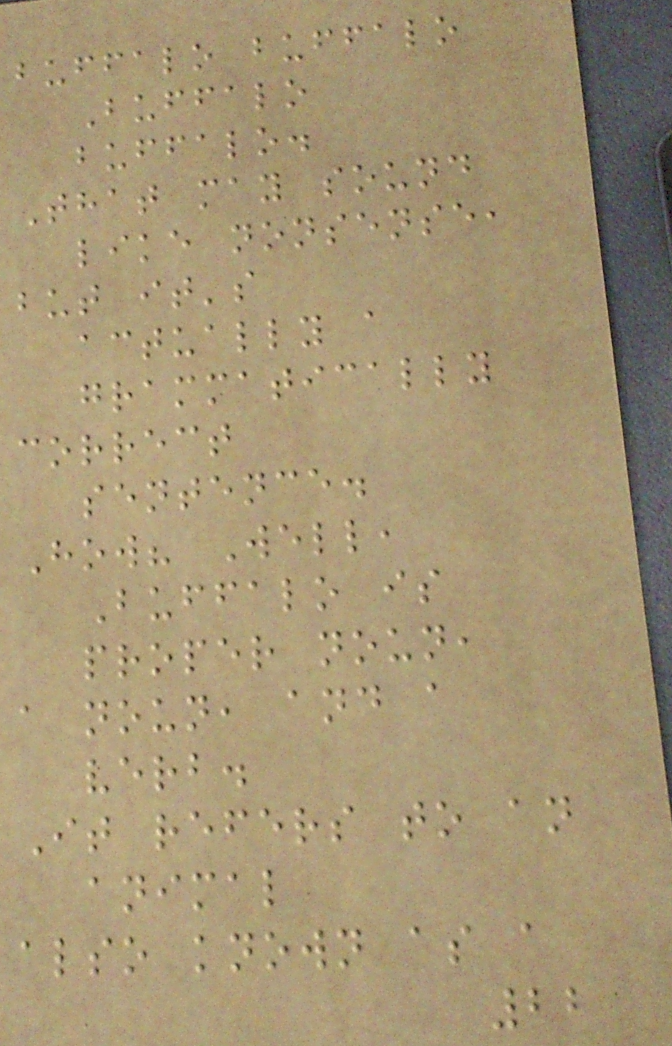buffalo buffalo
Buffalo
buffalo.
That may sound
like nonsense,
but it's
actually a
grammatically
correct
sentence.
How? Well,
Buffalo is
proper noun,
a noun, and a
verb.
It refers to an
animal
also known as a
22
